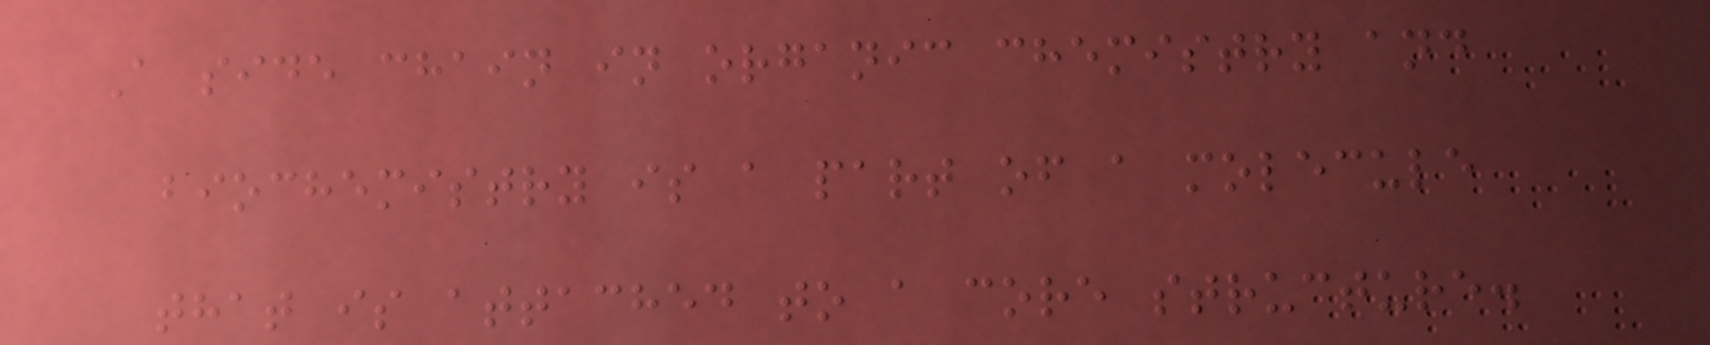A side chain in organic chemistry and
biochemistry is a part of a molecule
that is attached to a core structure.
